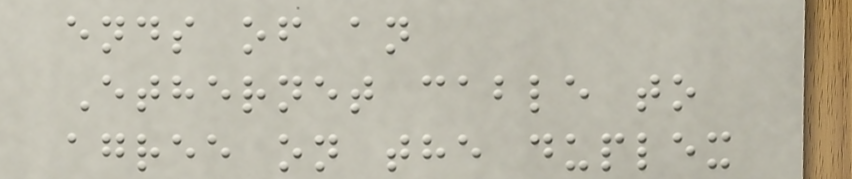ends of an
Ethernet cable to
agree on the duplex
